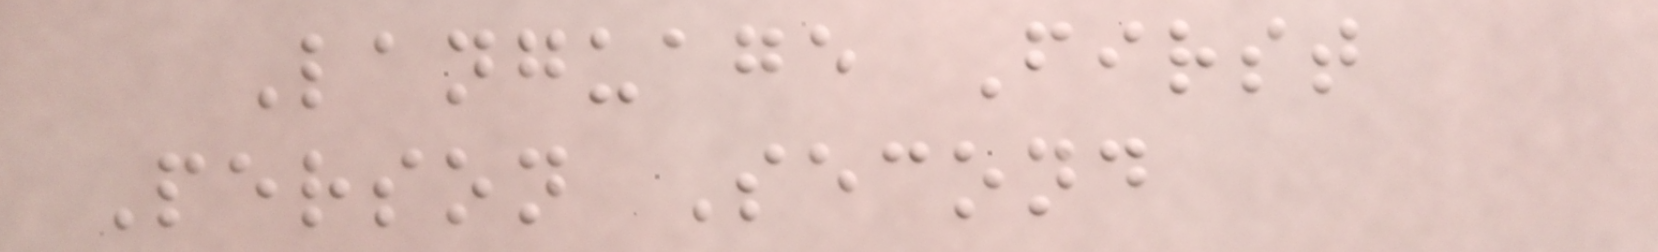Language First
Person Second
